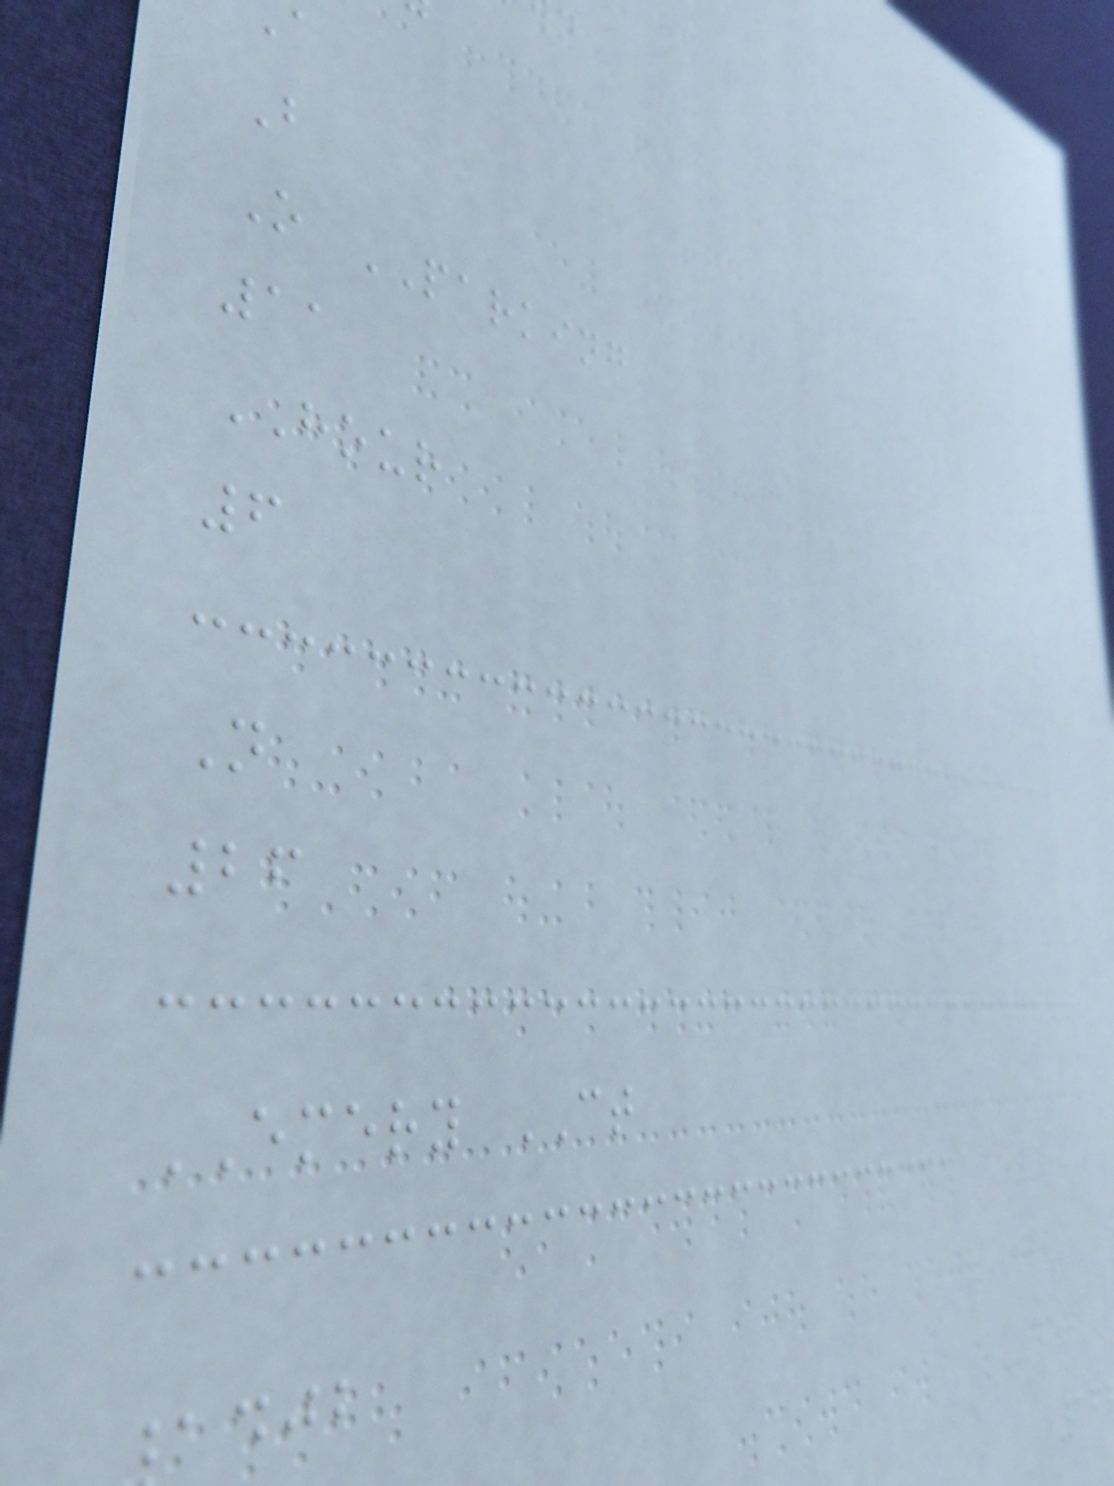B
O PARKING
11
HOUR
6
N
26
EMERY CT
adjb
